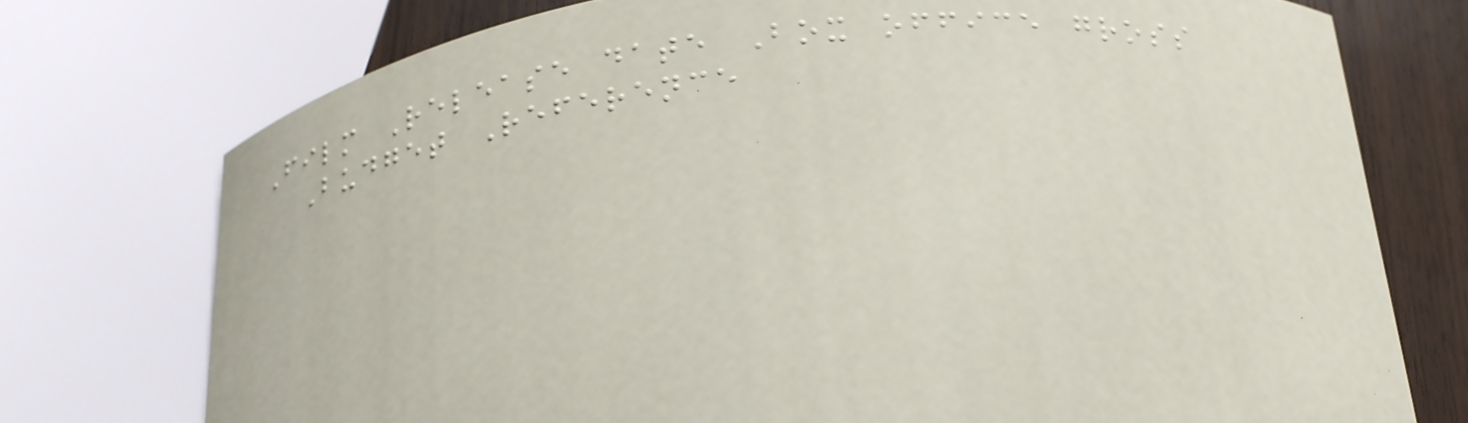Film Release date Box office gross
Budget Reference
